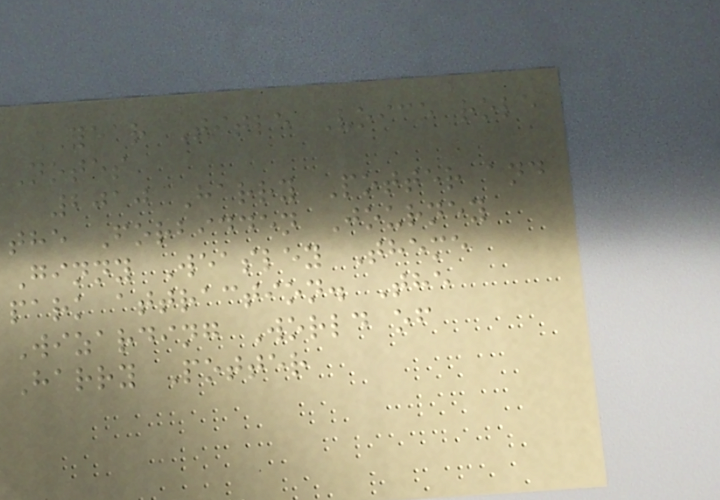Year Title Voice role
Notes
2010 Harry Potter and
the Forbidden Journey
Ginny Weasley Theme
park attraction. The
Wizarding World of
Harry Potter
